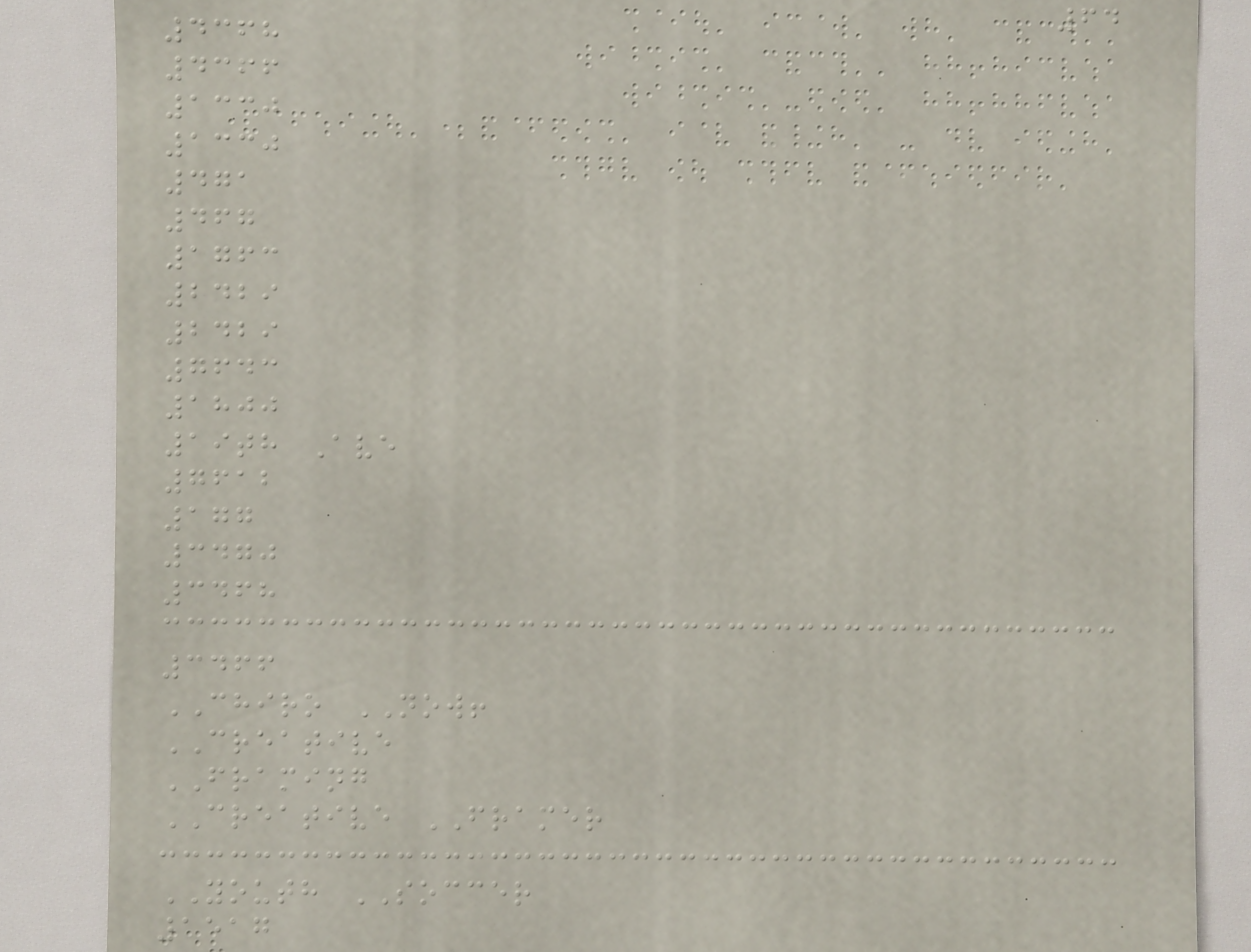64
4368
4366
1330
1330
471
467
1763
2429
2429
7643
1800
19th Ave
7612
177
3470
3468
3466
CHIRO NOW!
CREATIVE
FRAMING
CREATIVE FRAMER
YOUTH SOCCER
1517
